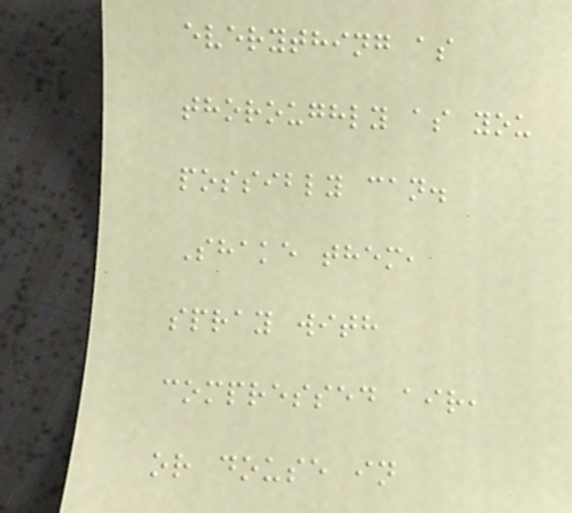everything as
thoroughly as you
possibly can.
Shake them,
spray with
compressed air,
or douse in
